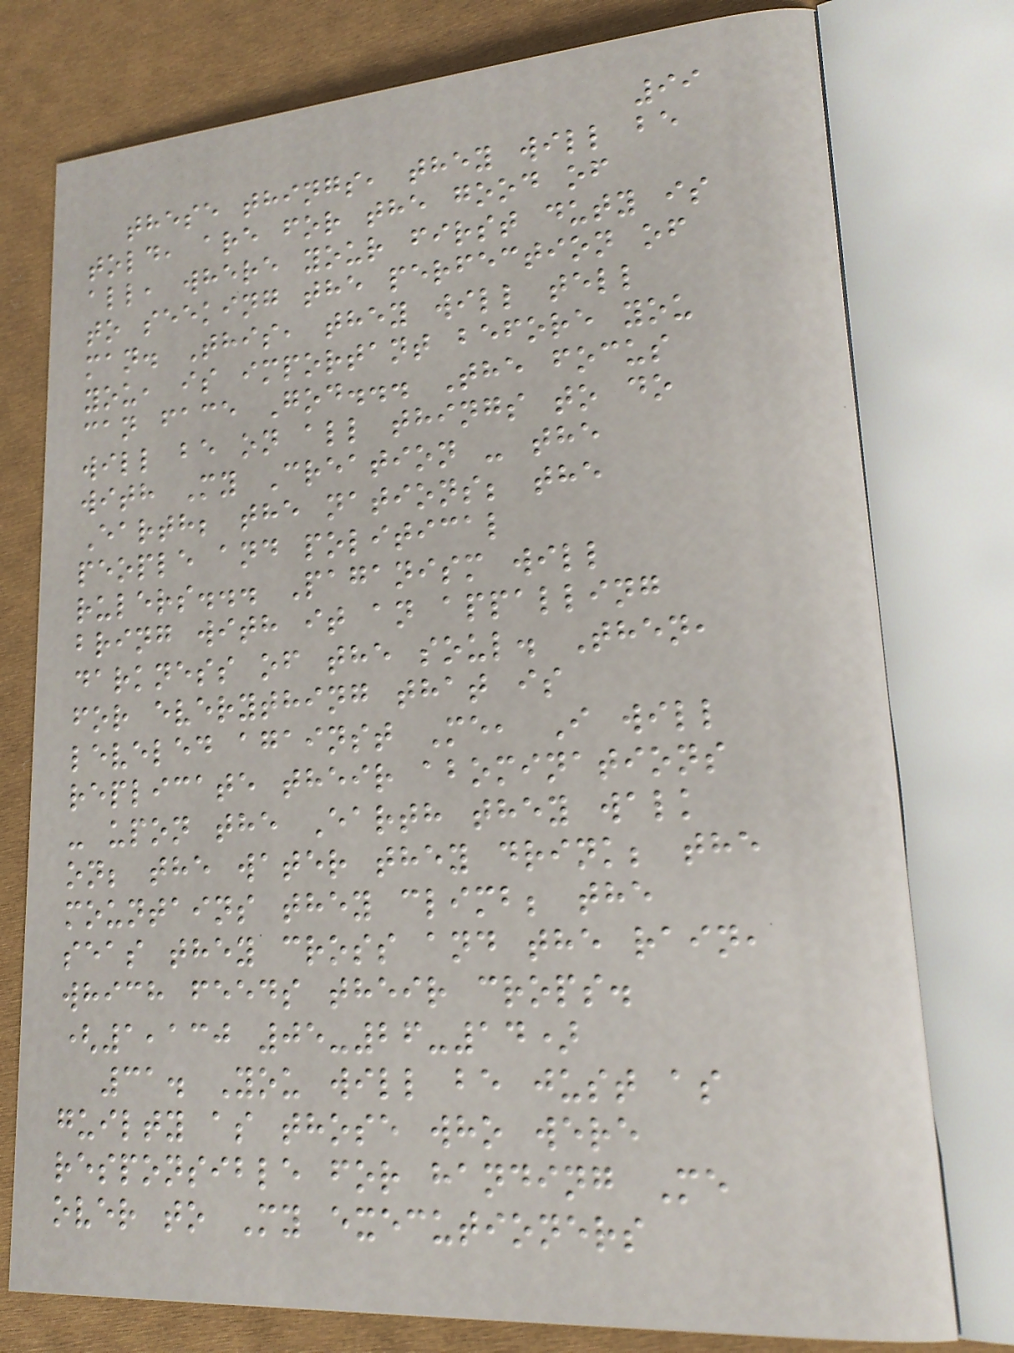99
these things, they will be
told, are for the good of
all, where your first duty is
to seeking the perfection of
man. This, they will tell
you, is important before you
can face God... The focus
will be on all things to do
with My Creation - the
Earth; the nations; the
people and political
rulers... Paganism will
bring with it an appalling
darkness of the soul. Then,
for everything that is
leveled against Me, I will
replicate their abominations
- upon the Earth they walk
on; the water they drink; the
mountains they climb; the
seas they cross and the rain,
which feeds their crops.
(1,130 05-26-14)
31. You will be just as
guilty as those who were
responsible for handing Me
over to My executioners
